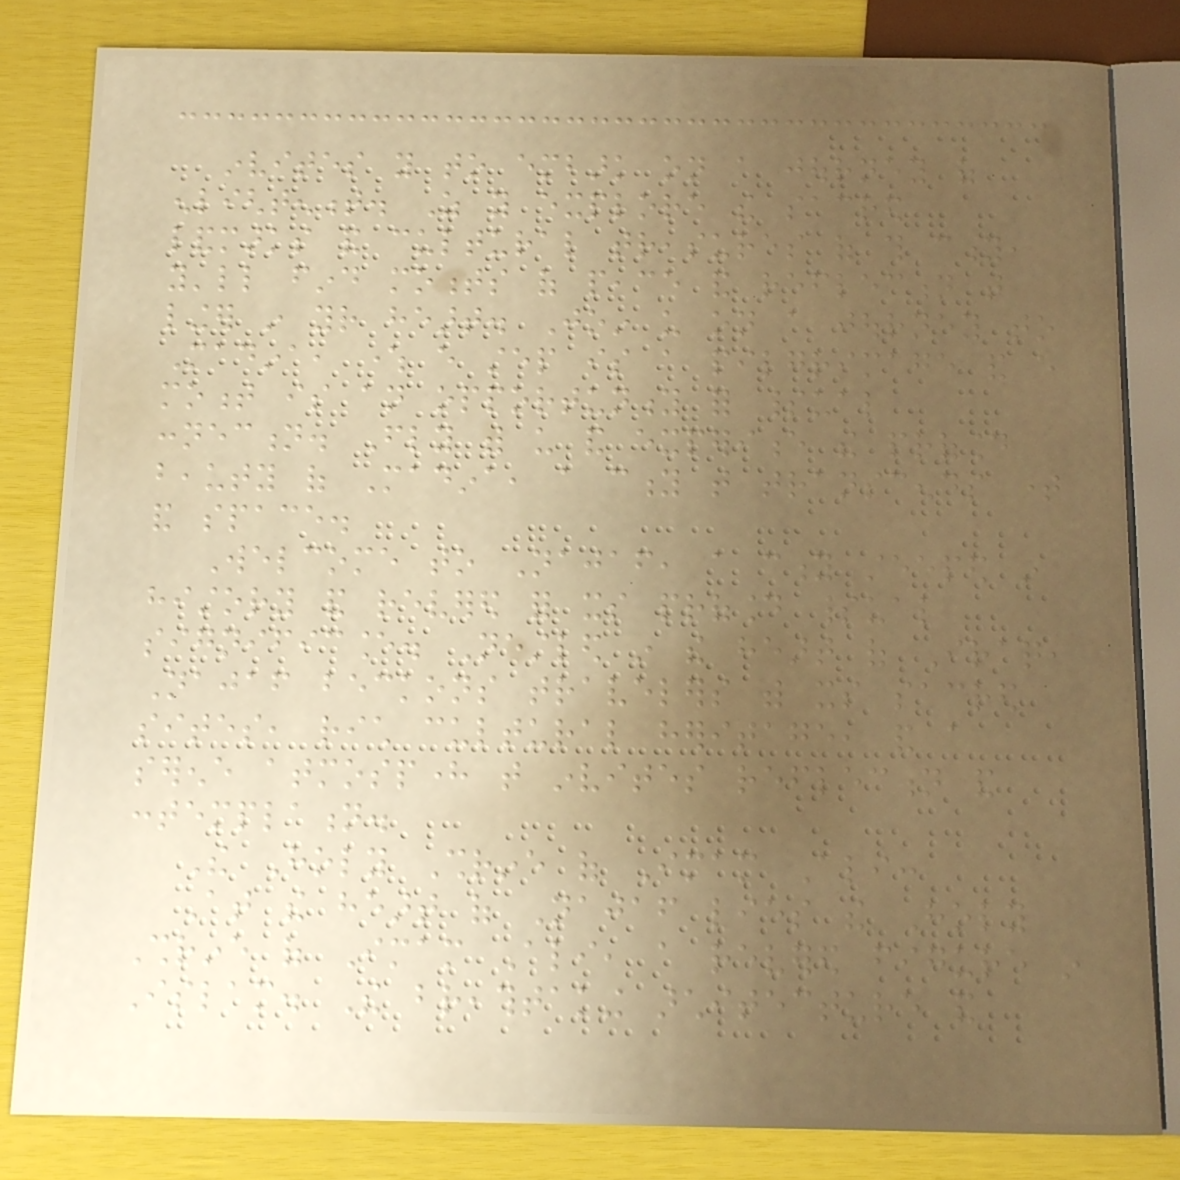invites you to embark on a journey of
enlightenment. As you explore the sacred
landmarks and cultural treasures of this city,
you'll find moments of peace and reflection that
linger in your heart. Join us on a journey to
Madina, where every step is a pilgrimage and every
moment is an opportunity for spiritual
connection. Fly with us and experience the profound
beauty of Madina, a city that transcends time
and space.
Welcome to Najaf, a city steeped in
history and revered for its profound spiritual
significance. Nestled in the heart of Iraq,
Najaf beckons travelers with its sacred
sites, rich cultural heritage, and a
serene atmosphere that invites reflection and
contemplation.
The Holy Shrine of Imam Ali:
At the heart of Najaf lies the Holy
Shrine of Imam Ali, a revered figure in
Islam. The breathtaking architecture and
